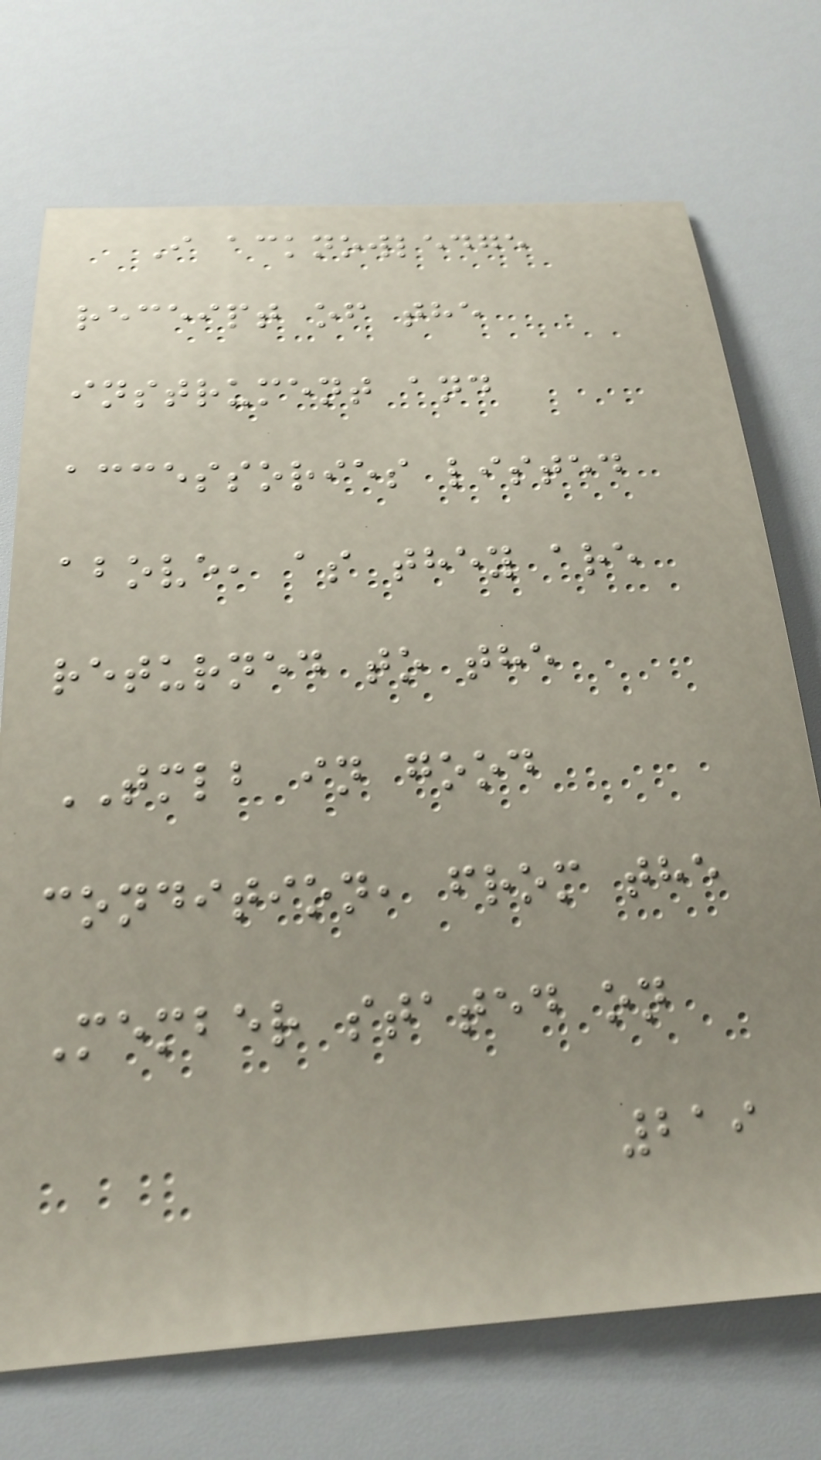I acknowledge
receipt of the
instrument and
accessories listed
above, as they are
returned to the
TMLB in good
condition, from the
Member stated on
219
